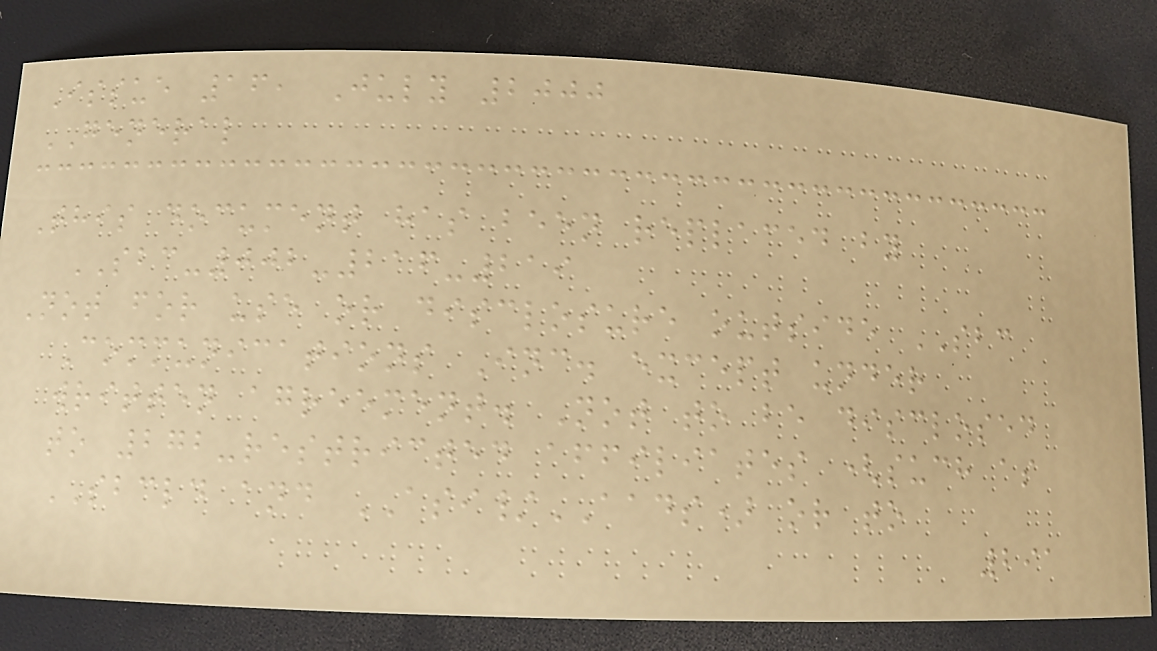Issue 16, July 2000
GENERAL
This document has been replaced by
SBC-002-216-219
Not for use or disclosure outside SBC
Communications Inc. except under
written agreement. Not to be disclosed
to 272-restricted affiliates (such as
SBCLD and ASI/AADS) or to
291
